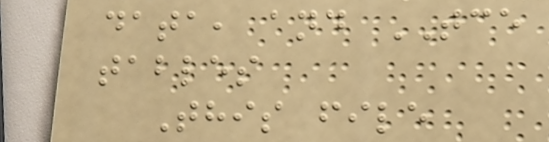data, and TCE
tables
This file
